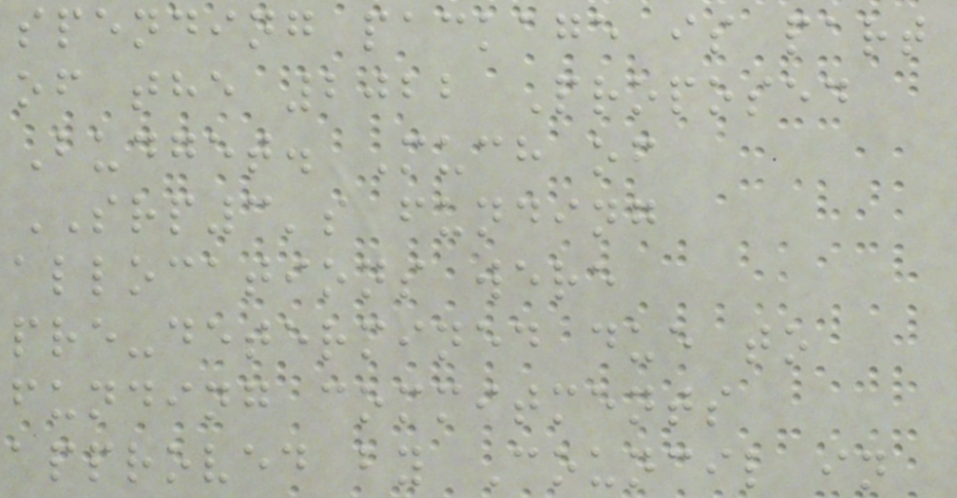spending package is part
of the 2022 Proposed
Budget. Much of
SRP3's funding
allocations were
pre-determined due to
funding commitments
approved by Council in
